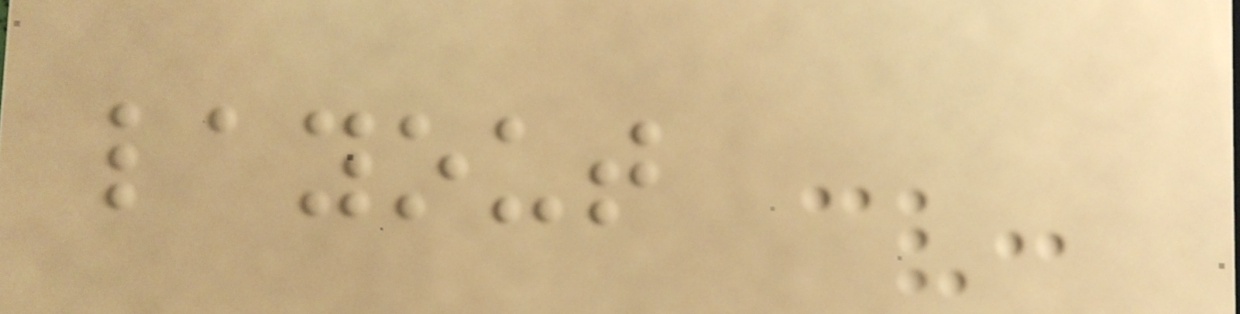layout
